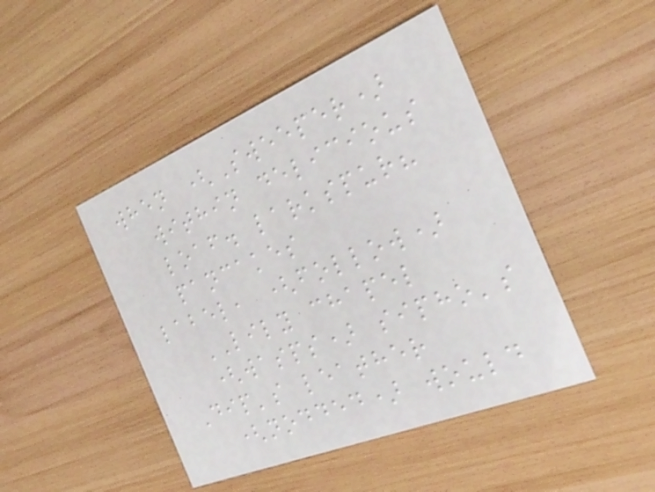when (Sweeper)
within delicious
loaf. larkspur?
pancakes
label, (follow)
LILY chapel
(wasps) sipho's
Dip's leather
(nodded) would
